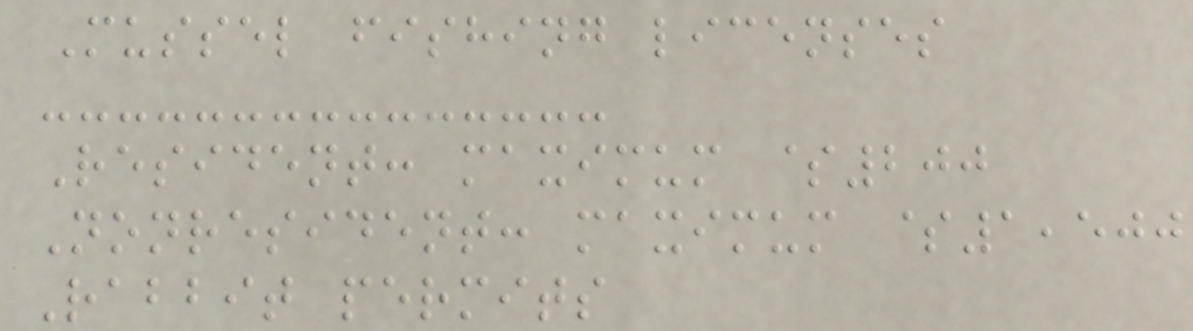Mussel fishing licenses
Resident: maximum $200
Nonresident: maximum $1,500
Rabbit permits
